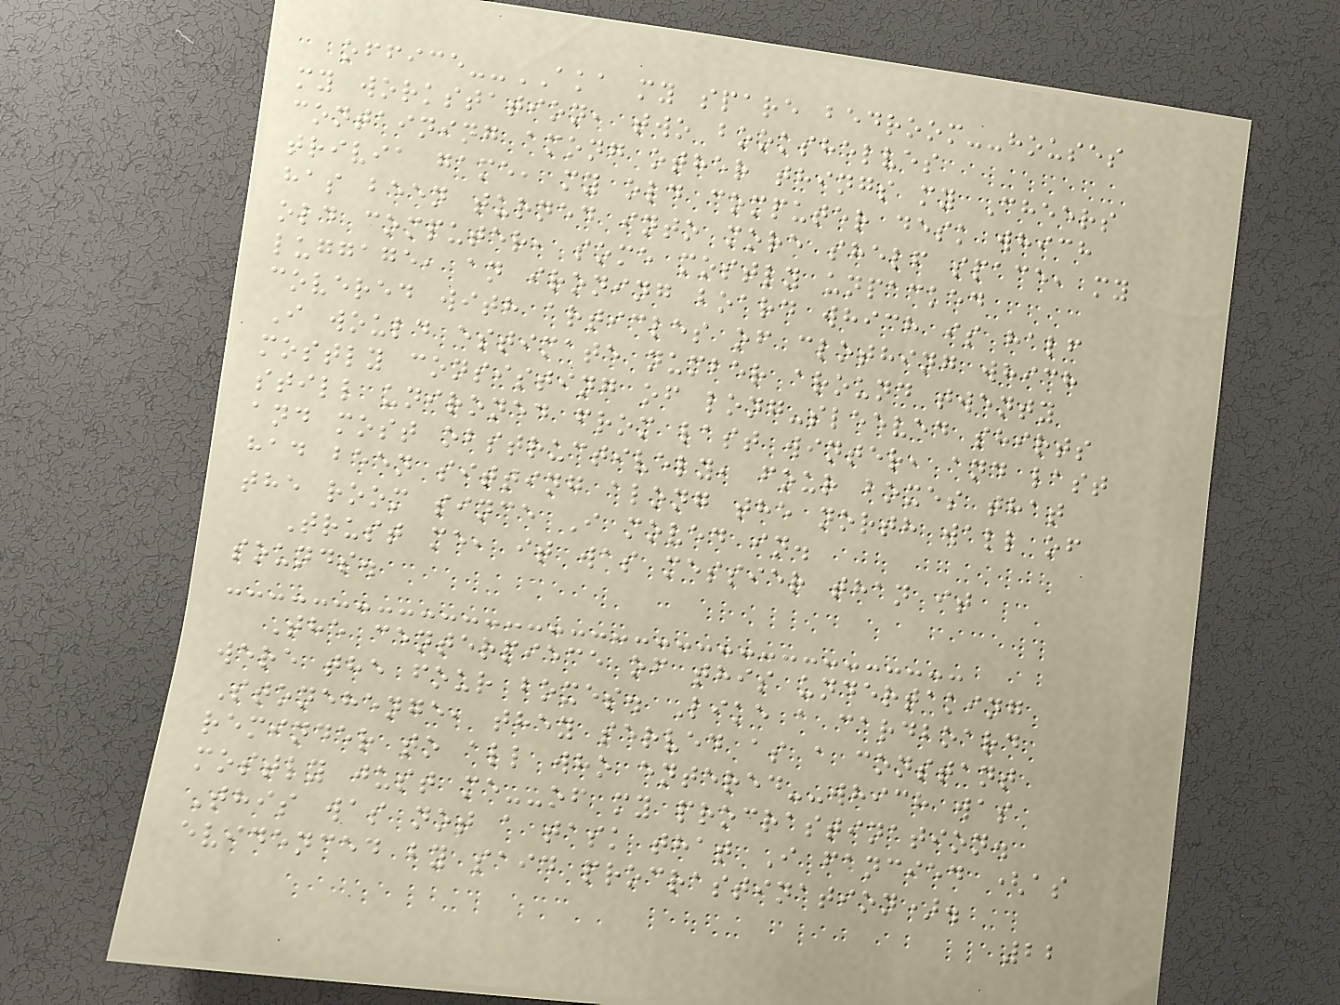office--AKA my spare bedroom--houses
my workstation, two bookshelves
containing among other things my Cheers
trivia game, my old computer desk which
has been turned into more shelf space, my
old computer, some mostly unpacked
luggage, an ironing board which is half
covered with articles of clothing which
I would estimate number around twenty
mostly consisting of long-sleeved shirts
still unironed from last winter, and last
and most obstructively, four boxes that
had been sitting along the north wall of
the room since I moved in.
Trust me, it was messier than it
sounds.
The centerpiece of this undertaking
were the four boxes. Like a cardboard
Stonehenge, they served as a constant
reminder to all who entered--which was
mostly just me--of my procrastination.
This was not a task that I fancied (as
evidenced by said procrastination).
22
